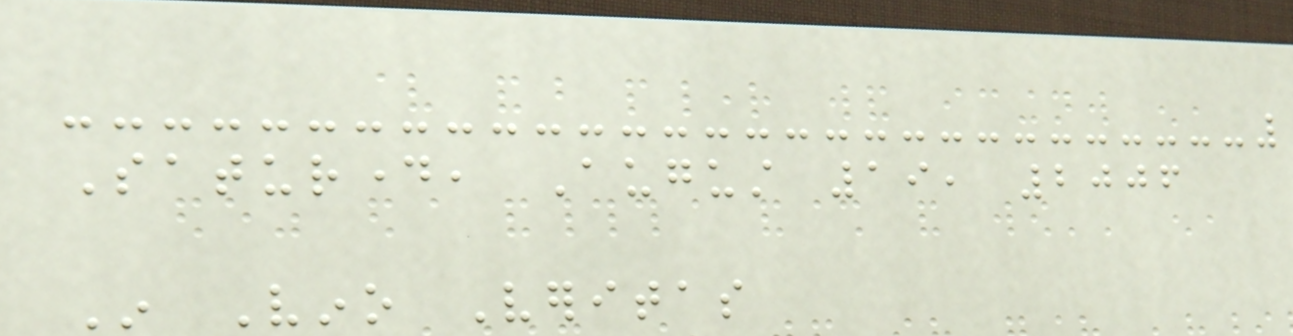Saturday, August 19, 2006
In Vino Veritas
